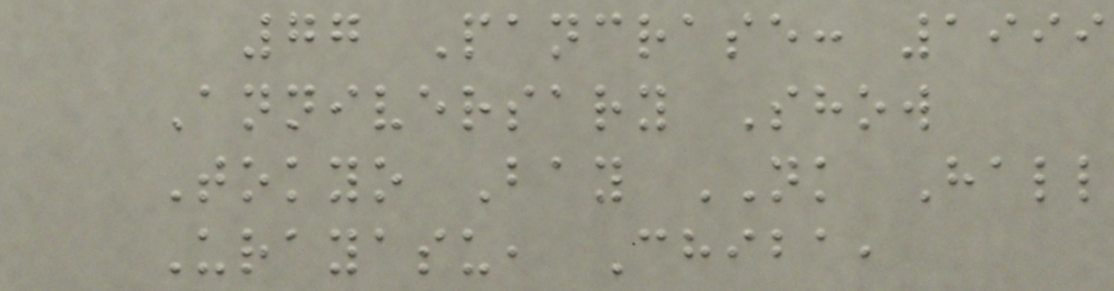77 Pancrase: 1999
Anniversary Show
Tokyo Bay NK Hall
Urayasu, Chiba,
